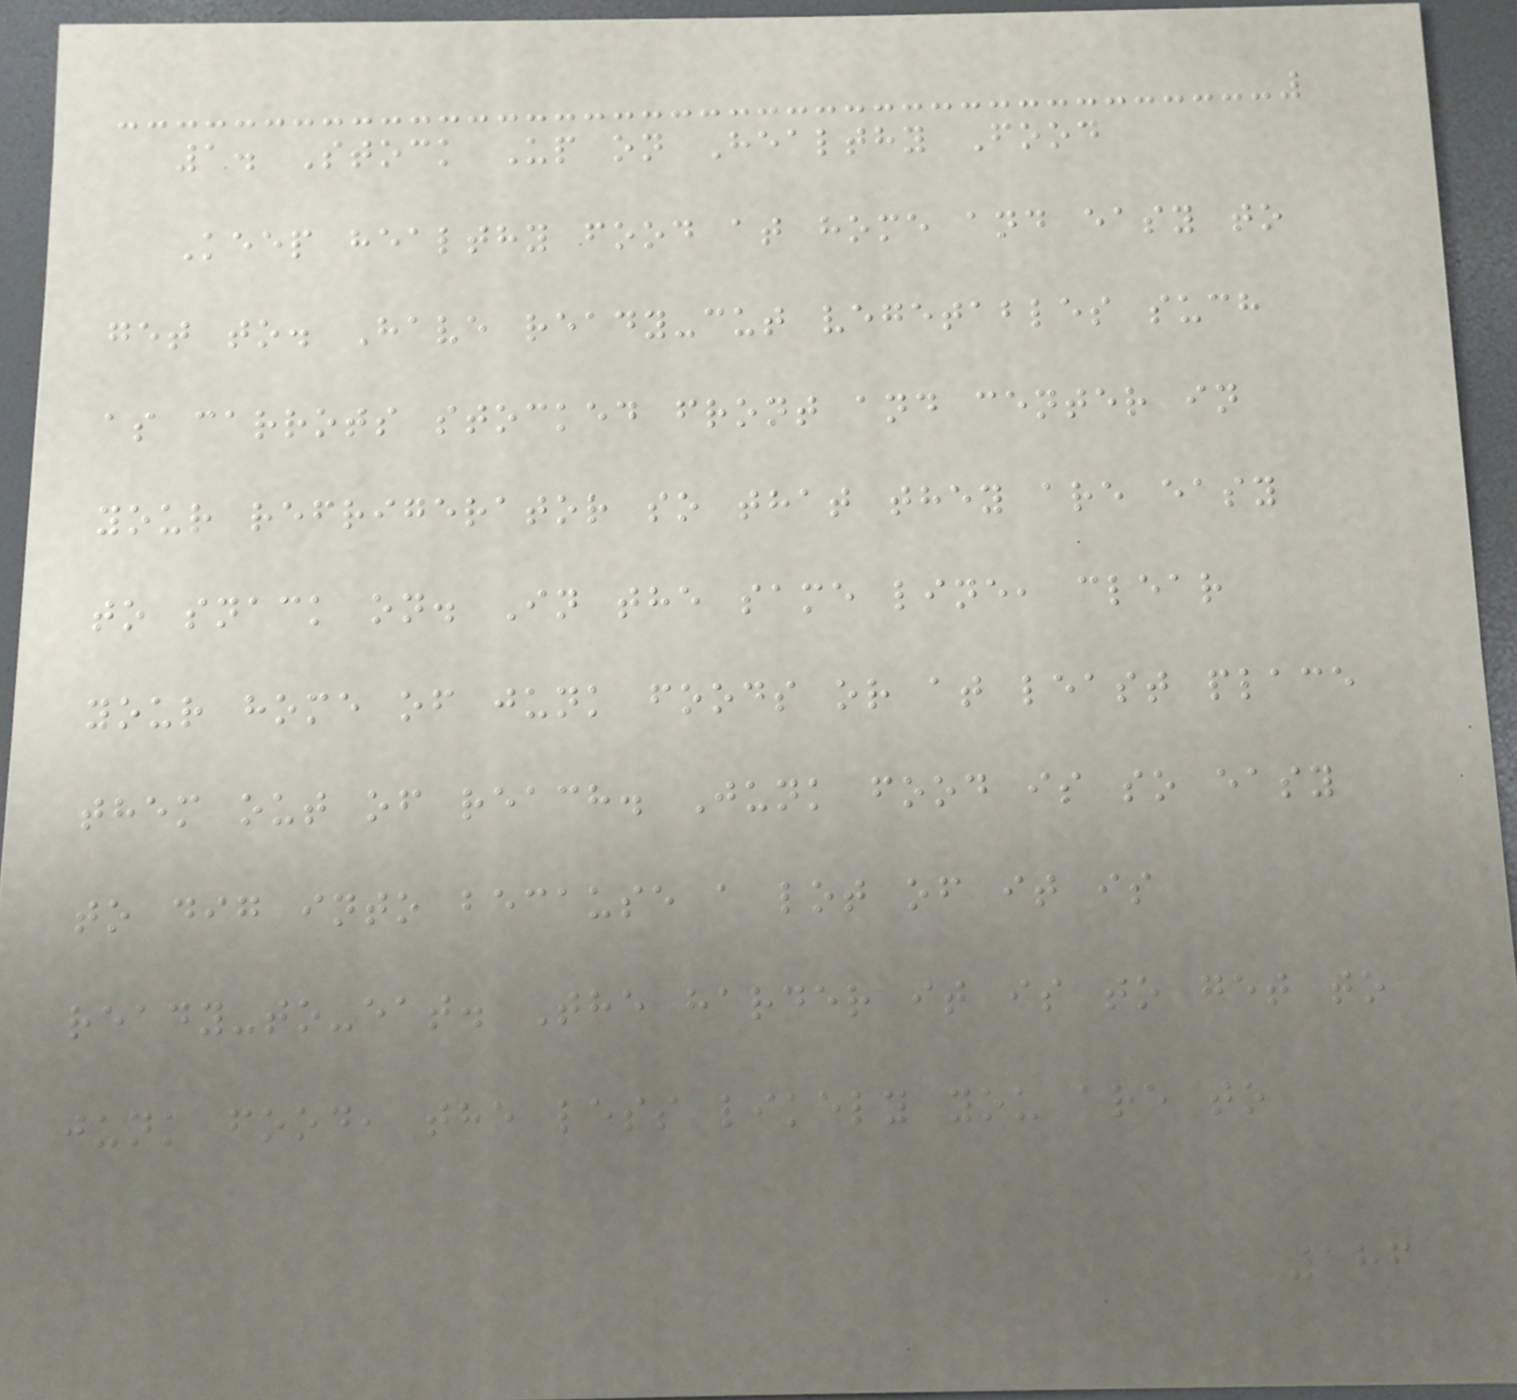1. Stock Up on Healthy Food
Keep healthy food at home and easy to
get to. Have ready-cut vegetables such
as carrots stocked front and center in
your refrigerator so that they are easy
to snack on. In the same line, clear
your home of junk foods or at least place
them out of reach. Junk food is so easy
to dig into because a lot of it is
ready-to-eat. The harder it is to get to
junk food, the less likely you are to
186
